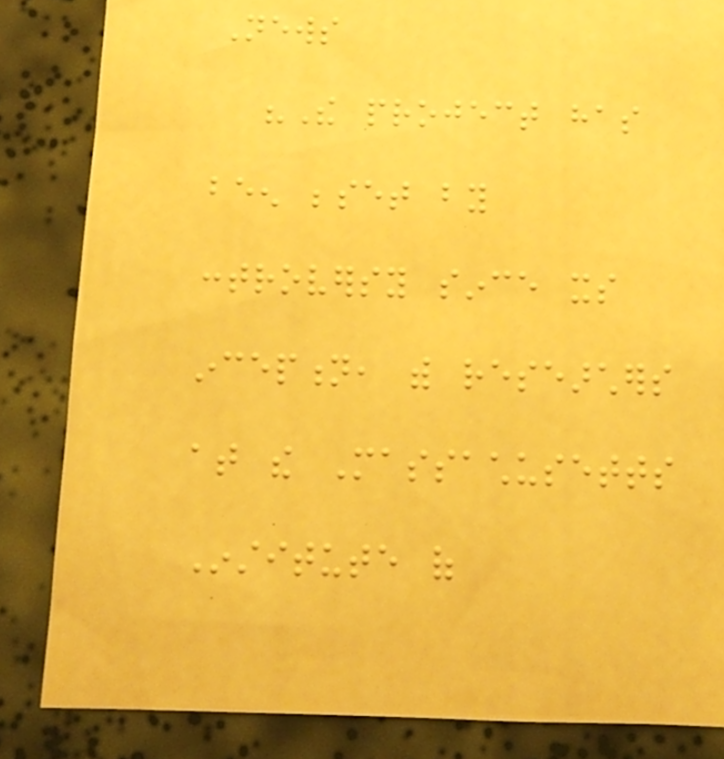News
"The project has
been beset by
controversy since its
inception, with researchers
at the Massachusetts
Institute of
